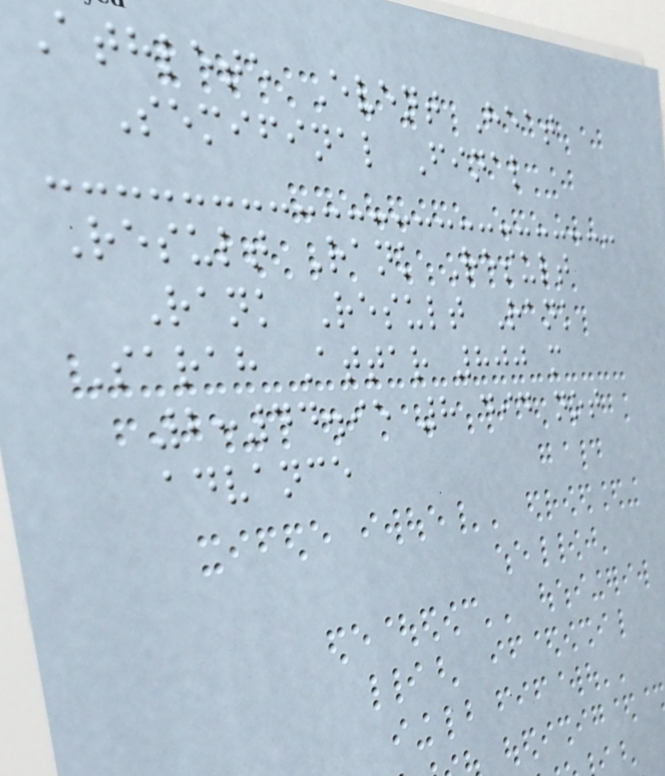Athlete Event Heat
Semifinal Final
Result Rank Result
Rank Result Rank
Sarah Attar 800 m
2:44.95 8 did not
advance
